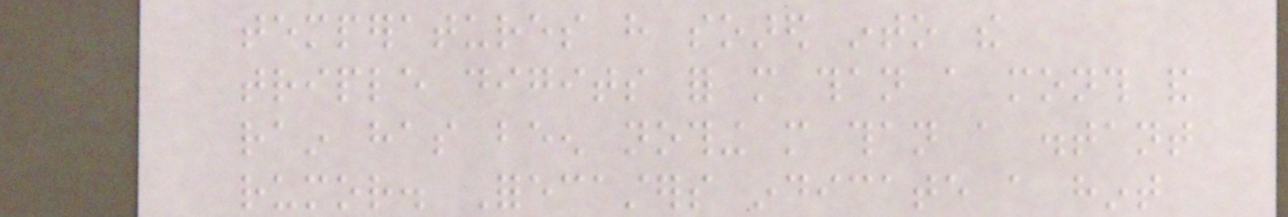temperatures have soared into the
triple digits for more than a month and
rain has been nothing more than a distant
rumor. Forecasters indicate a hint
